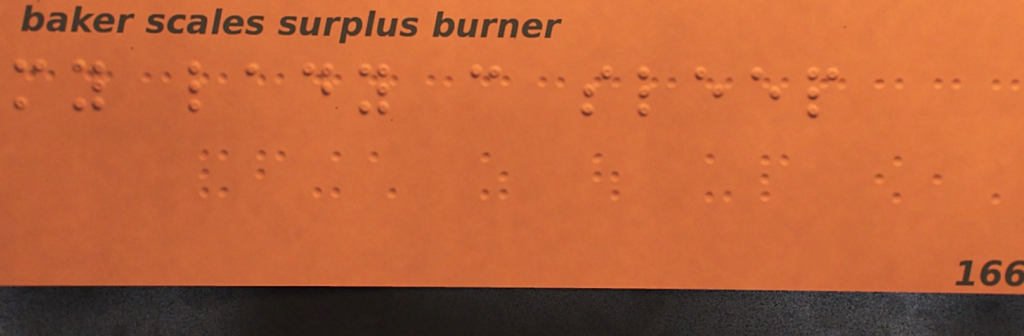my lady can sleep
